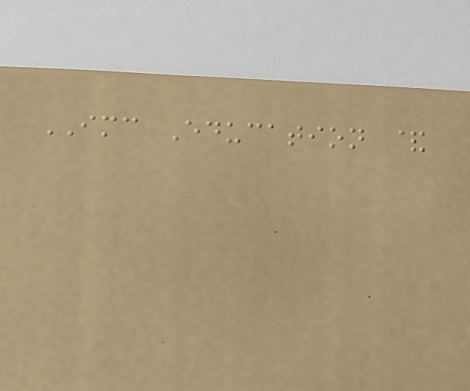IMC Education &
